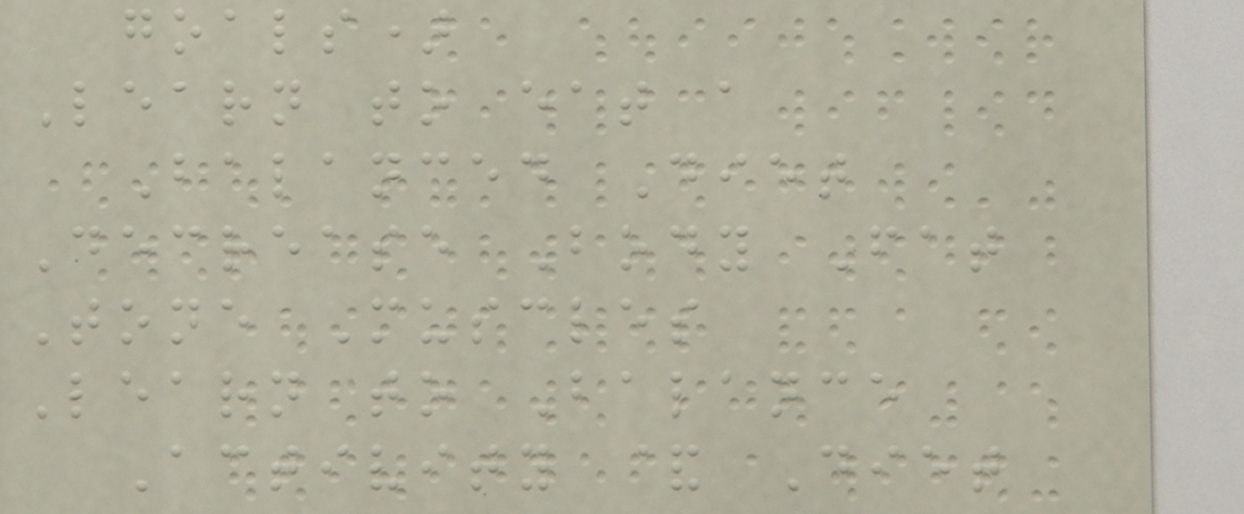goals)
Learn to eat a
Balanced Diet
Decrease Body Fat
Tone Muscles
Learn to Balance
Activity & Diet
